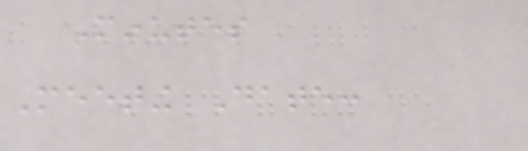Minutes
Meeting Date:
